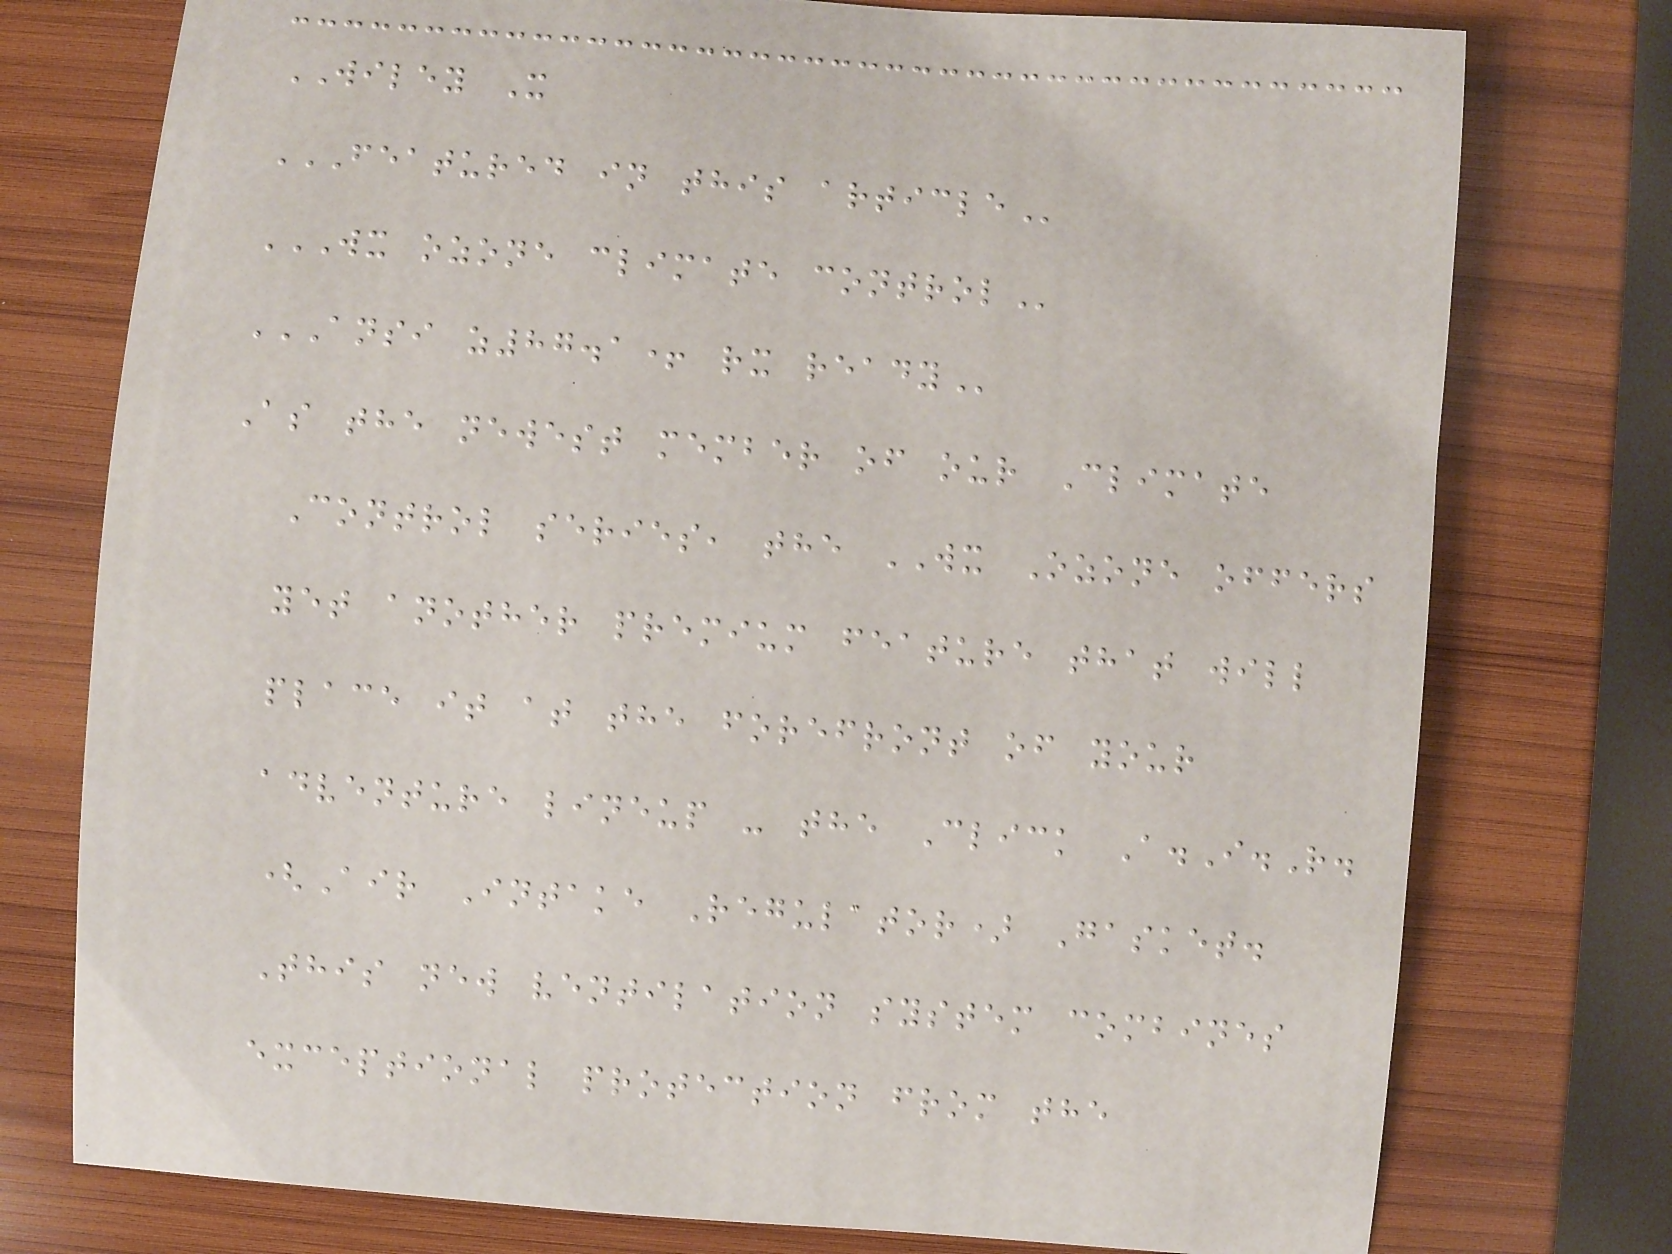WILEY X
FEATURED IN THIS ARTICLE
WX OZONE CLIMATE CONTROL
ANSI Z87.1+ RX READY
As the newest member of our Climate
Control series, the WX Ozone offers
yet another premium feature that will
place it at the forefront of your
adventure lineup - the Click A.I.R.
(Air Intake Regulator) Gasket.
This new ventilation system combines
exceptional protection from the
